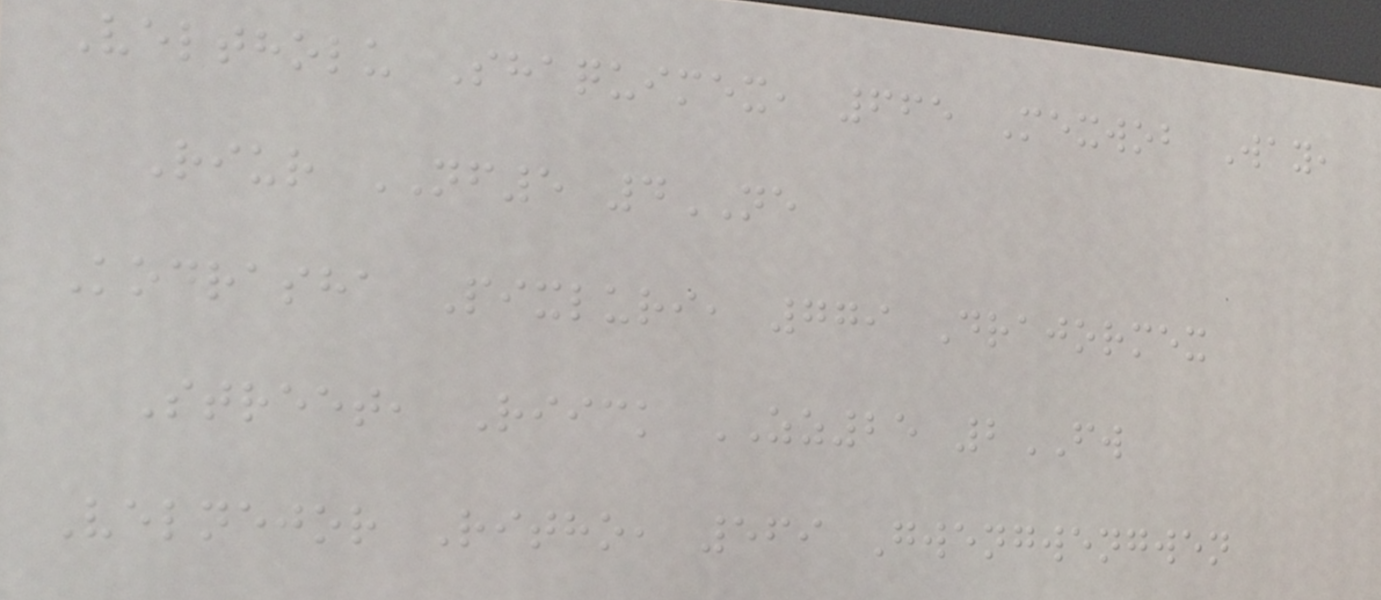Veltholu Shaquimex, 665 Mexwob Way,
Riur NF5 4NE
Kodrasha Pixluri, 779 Drajormex
Street, Riick ZZ25 2FW
Velnejor Ritho, 569 Gwengwengwen
